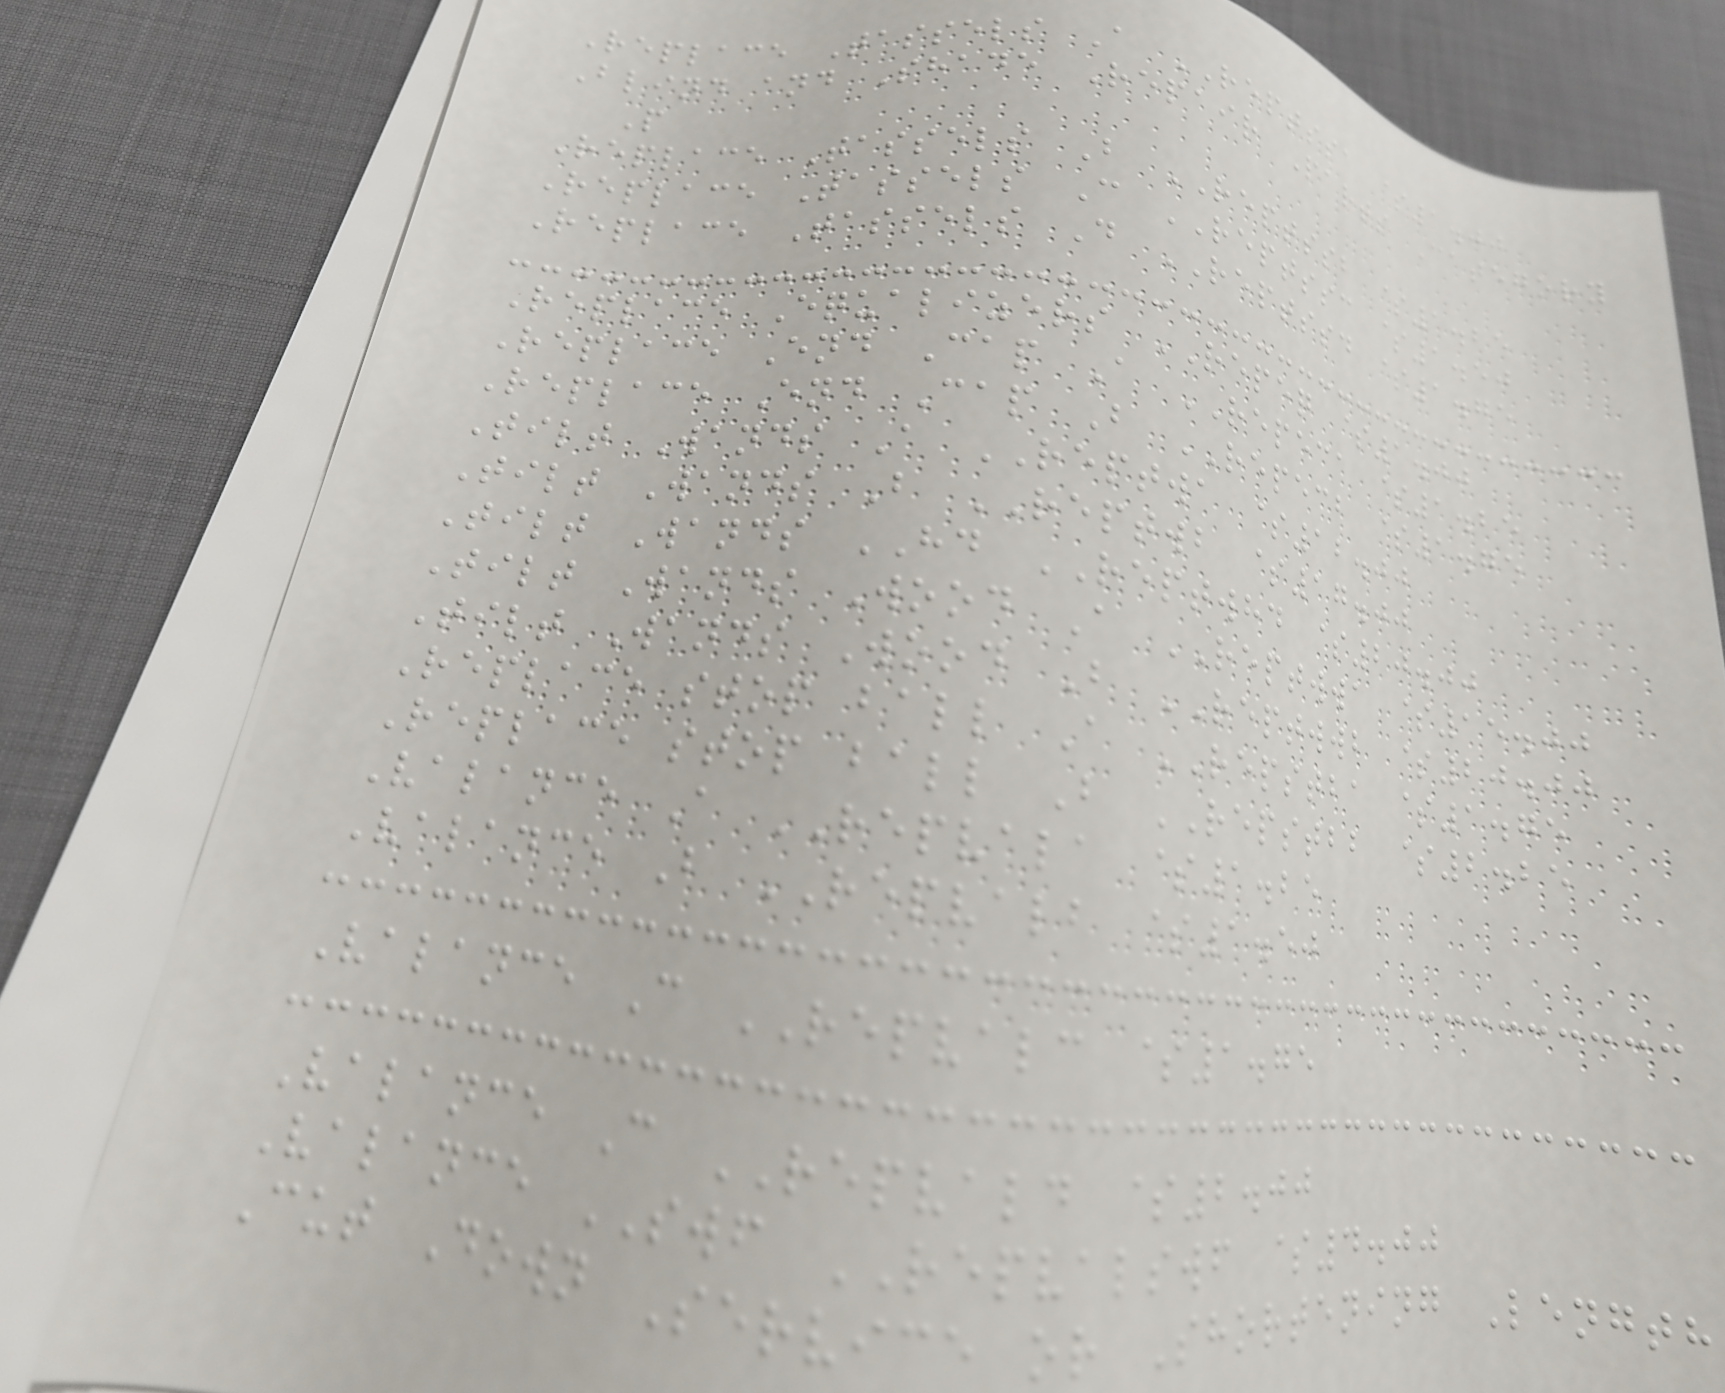Replace Tassels A REPTSSA $1.00
Blind and Shade Repair Parts Category
P
Replace Tassels B REPTSSB $1.25
Replace Tassels C REPTSSC $1.50
Replace Tassels D REPTSSD $1.75
Replace Equalizers REPEQ $1.00
Replace End Cap A REPECA $1.25
Replace End Cap B REPECB $1.75
Tilt Wands A REPTWA $12.00
Tilt Wands B REPTWB $17.00
Tilt Wands HD REPTWHD $20.00
Tilt Wands Wood A REPTWWA $15.00
Tilt Wands Wood B REPTWWB $20.00
Replace stop ball A REPSTBA $1.75
Replace stop ball B REPSTBB $2.25
Valance A REPVALA $1.25
Valance B REPVALB $1.50
Valance C REPVALC $1.75
Valance C REPVALD $2.00
Valance SWF REPVALSWF $4.00
Cut Down Service or Shortening Length
